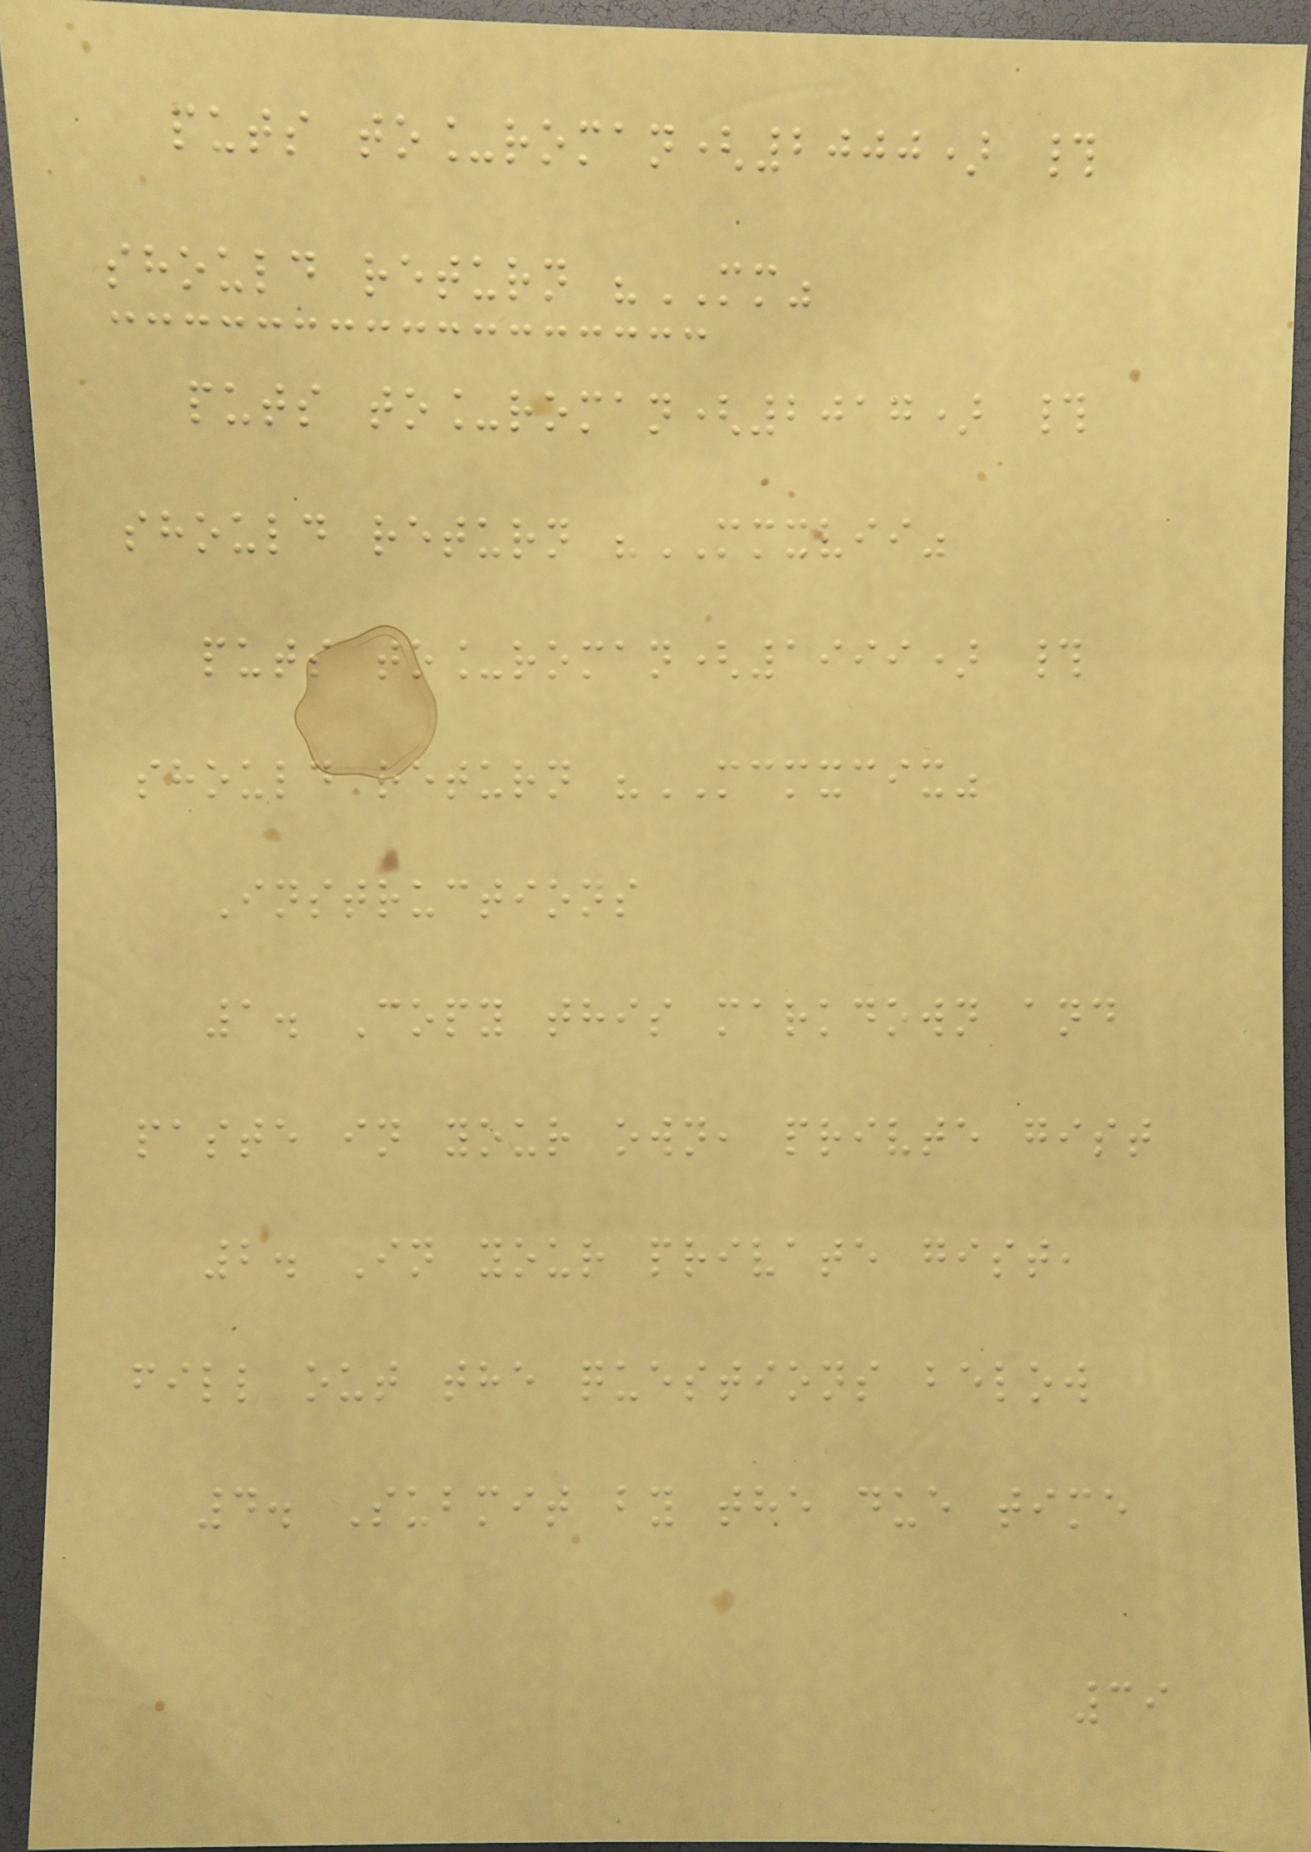puts to_roman(2000) #
should return "MM"
puts to_roman(2017) #
should return "MMXVII"
puts to_roman(1999) #
should return "MCMXCIX"
Instructions
1. Copy this markdown and
paste in your own, privte gist
2. In your private gist,
fill out the questions below
4. Submit by the due time
39
